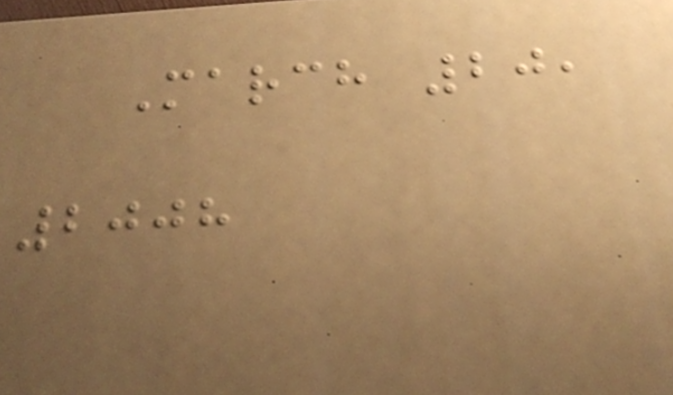March 20,
2008
